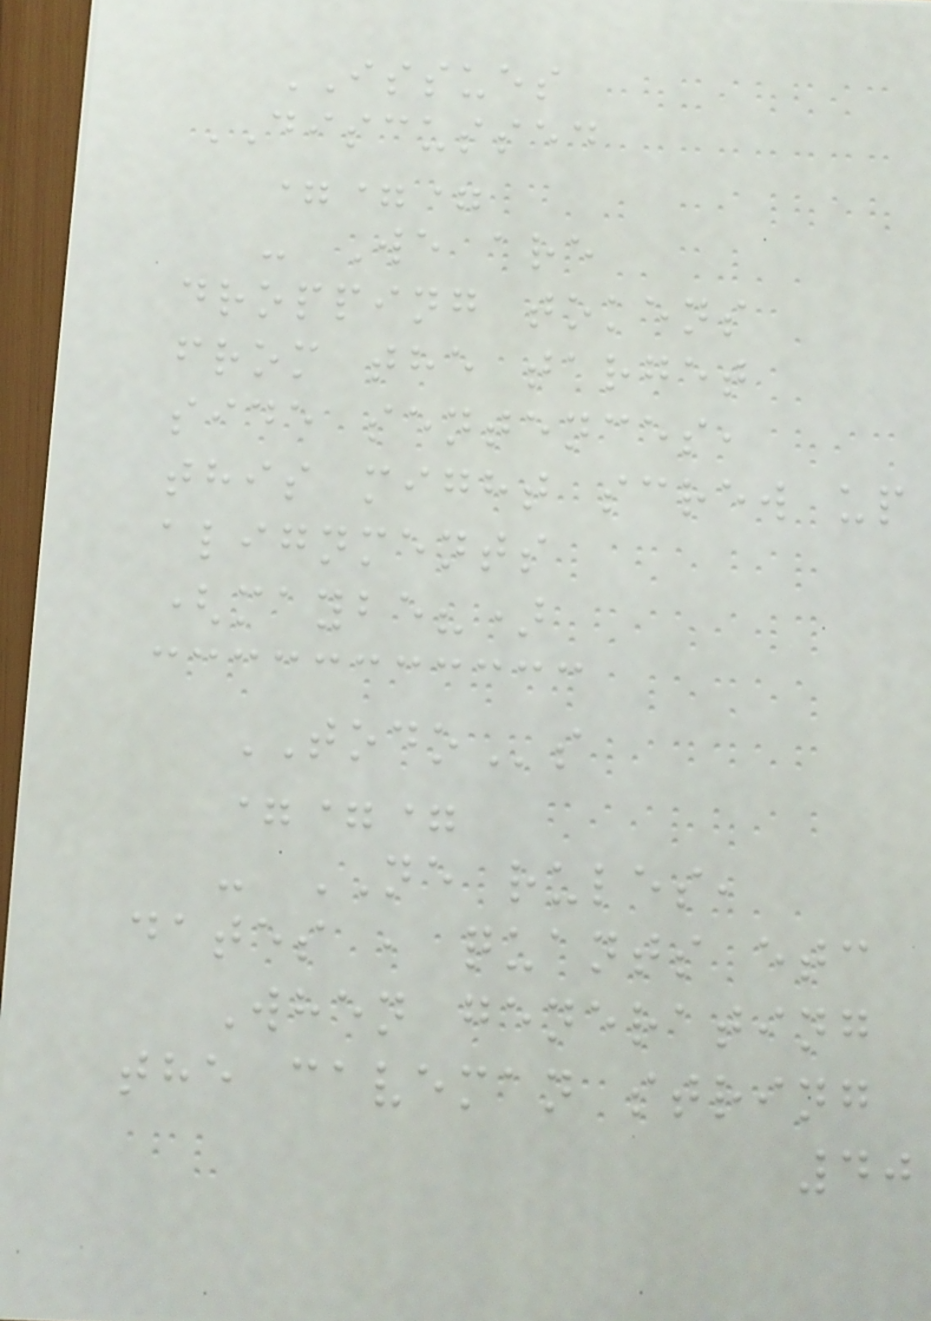ISSUES
DISCUSSED
===
- We are
dropping tokens
from the target
side sentences,
this might screw up
alignments
(maybe?)
TODOs
===
- NE rules,
dates , quants etc
When generating
the caveman string
40
